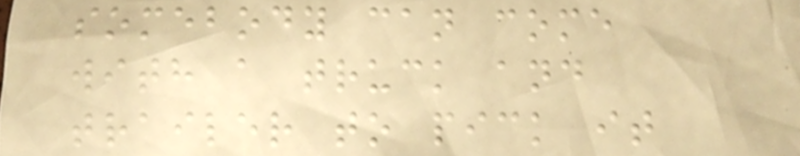somebody can come
with a truck and
trailer to pick it
